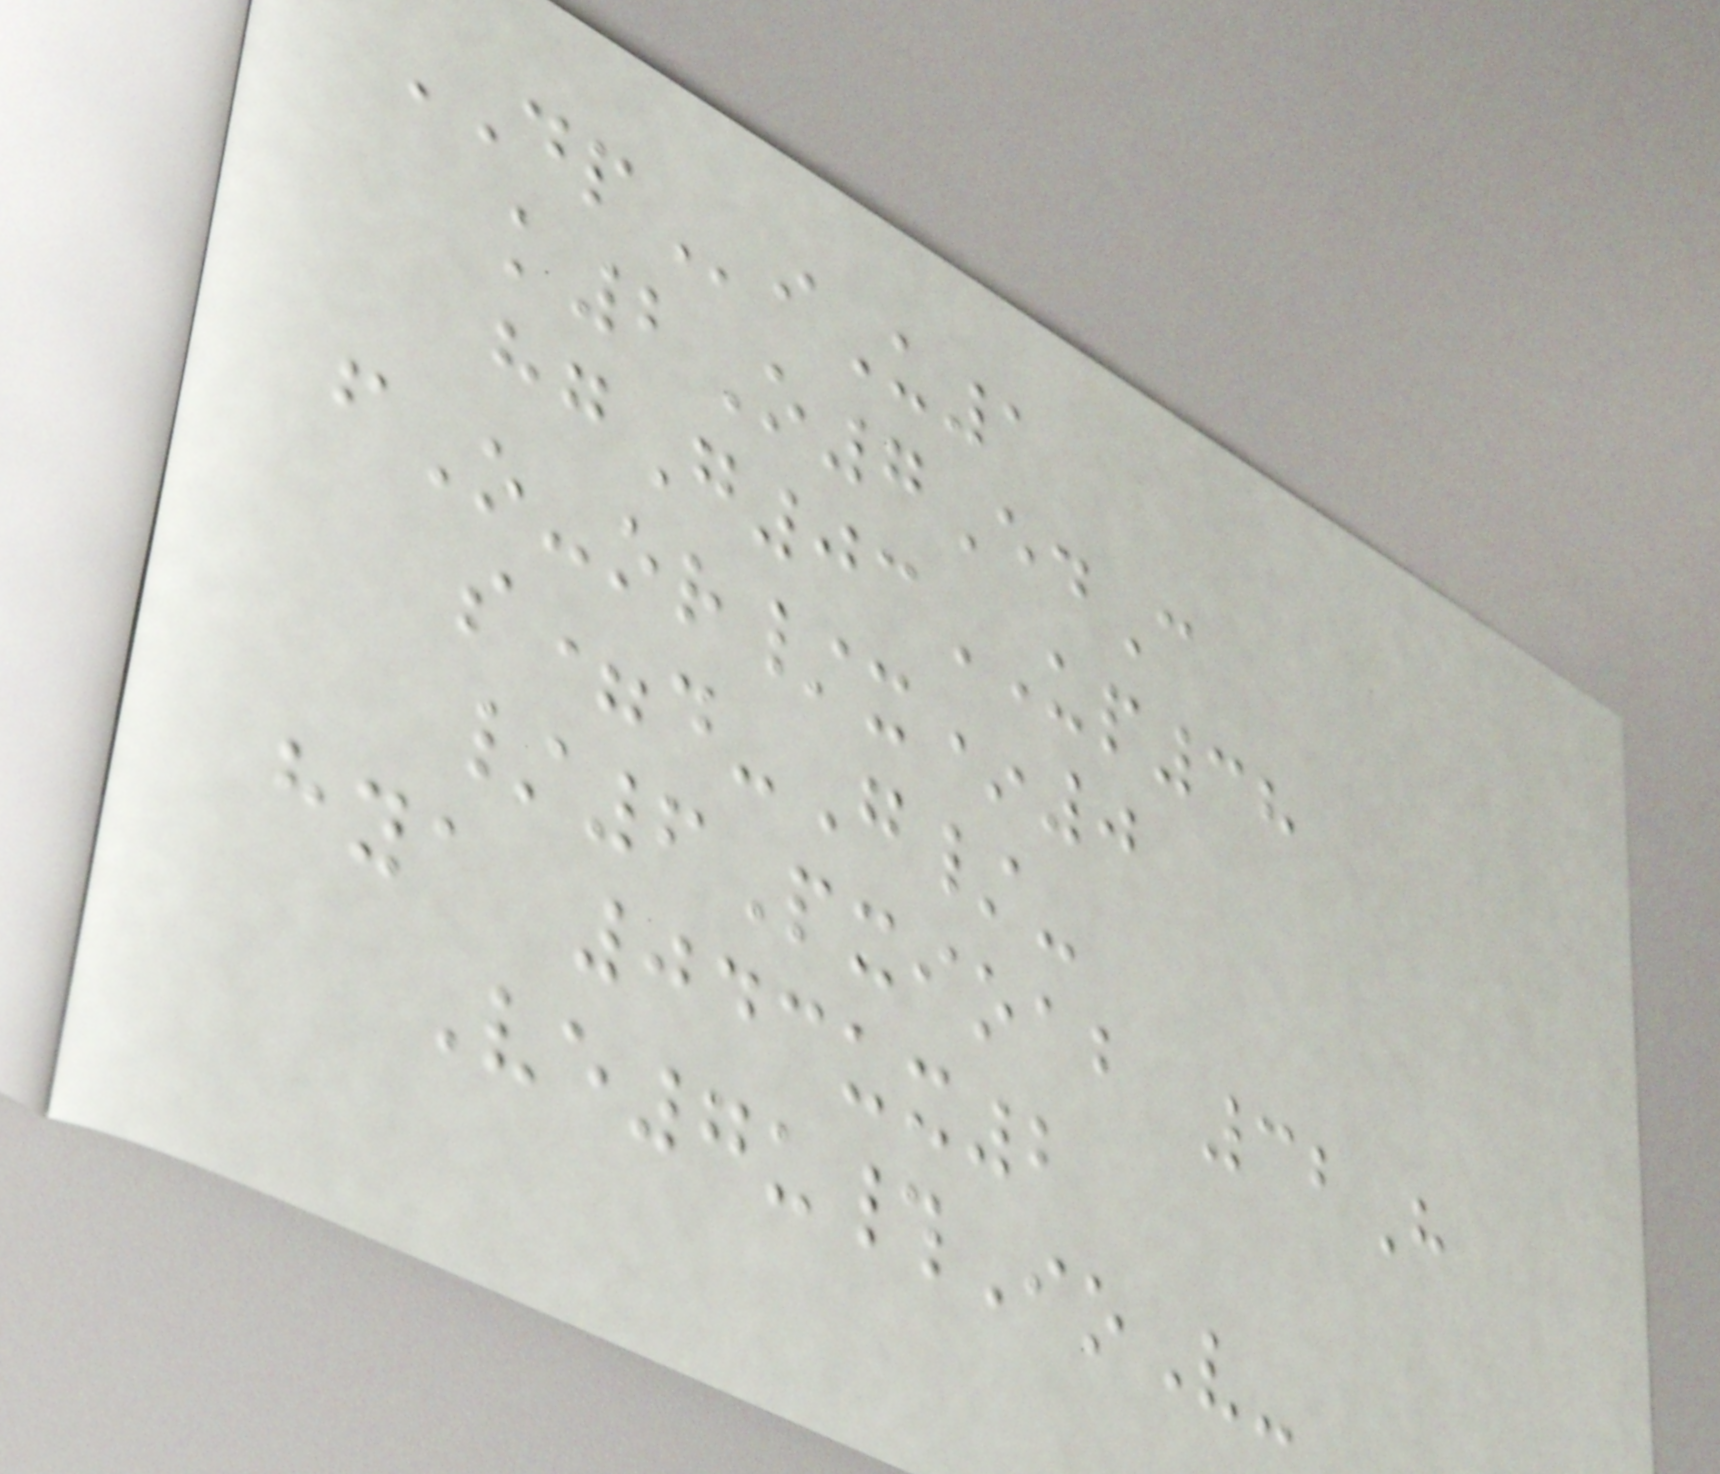DPiU1
k2O7EdC
hgG03UP38
fO-or/x*0
s=d-G/-
/6Pxioab 32H
hya 043ux2
Ve7u#IoV-
